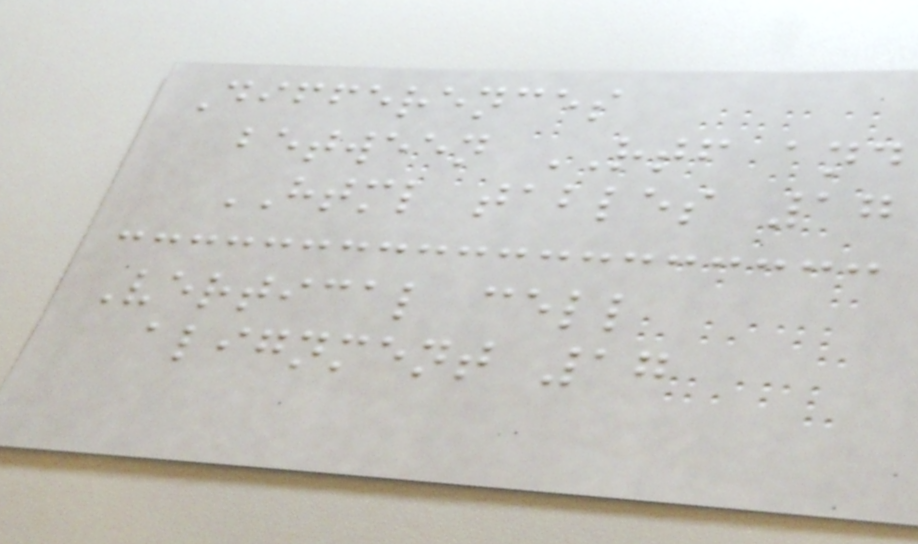Differences
between RTF and
HTML tables 17
Vertical cell
alignment 17
